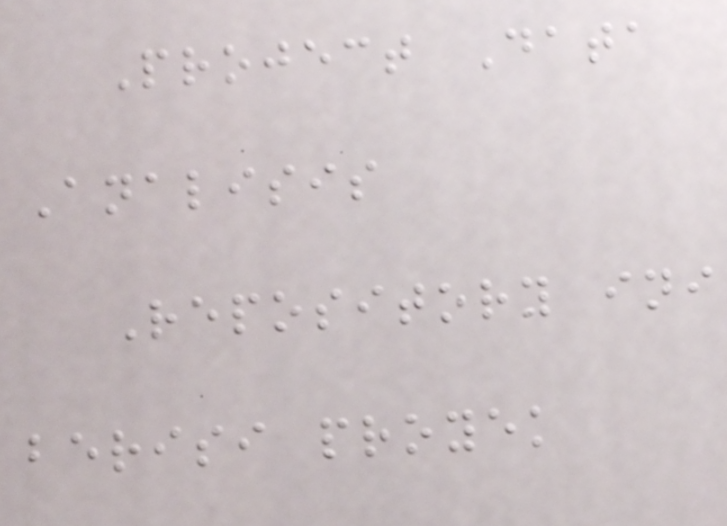Project Data
Analisis
Repository ini
berisi proyek
